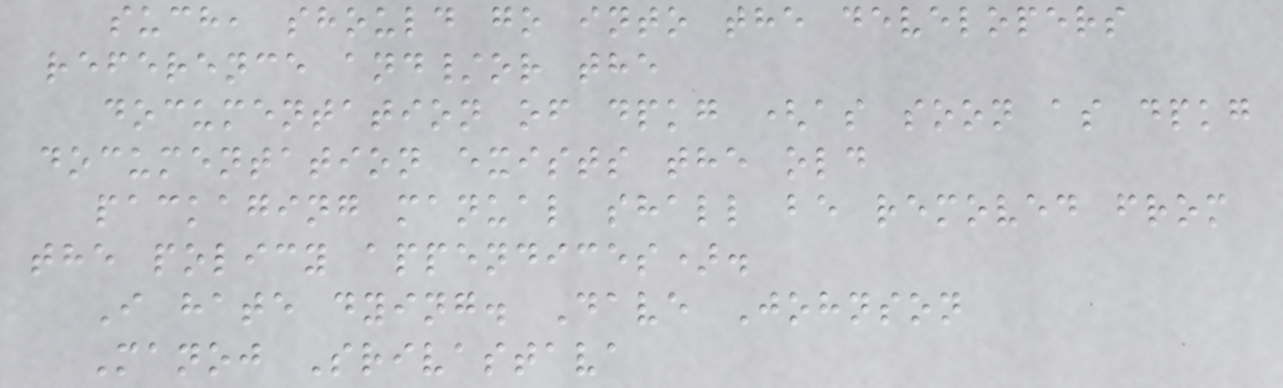such, should go into the developers
reference and/or the
documentation of dpkg (as soon as dpkg
documentation exists the old
packaging manual shall be removed from
the policy appendices).
I hate dying. Dave Johnson
Manoj Srivastava
